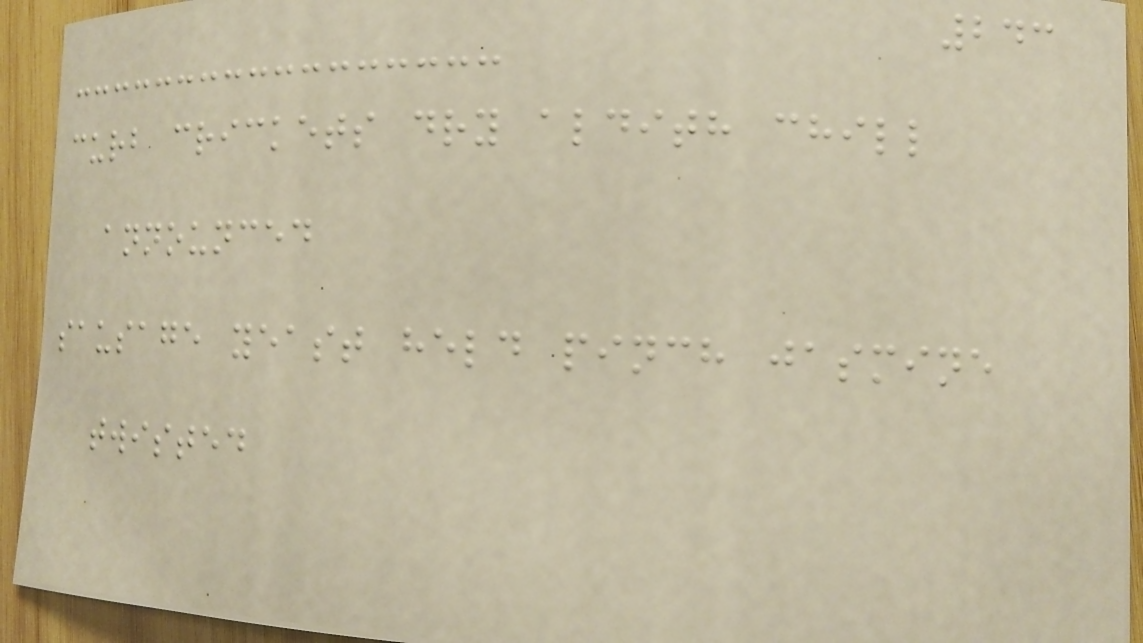243
curb crickets dry aldith chill
announced
sausage yeast held pinch jasmine
twisted
